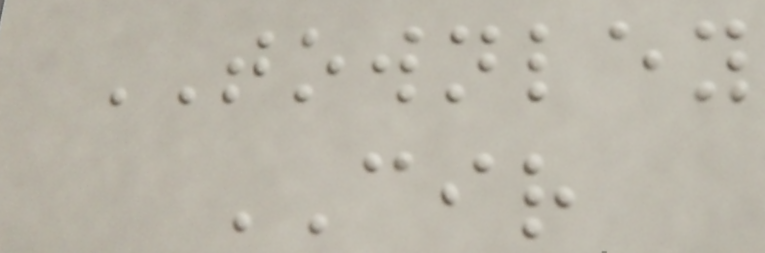TOWNLEY
CIR
